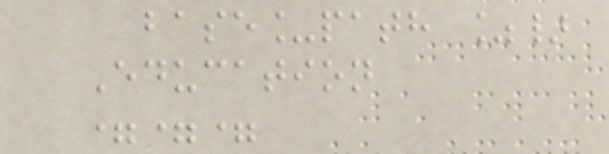base_path %}
Education
===
